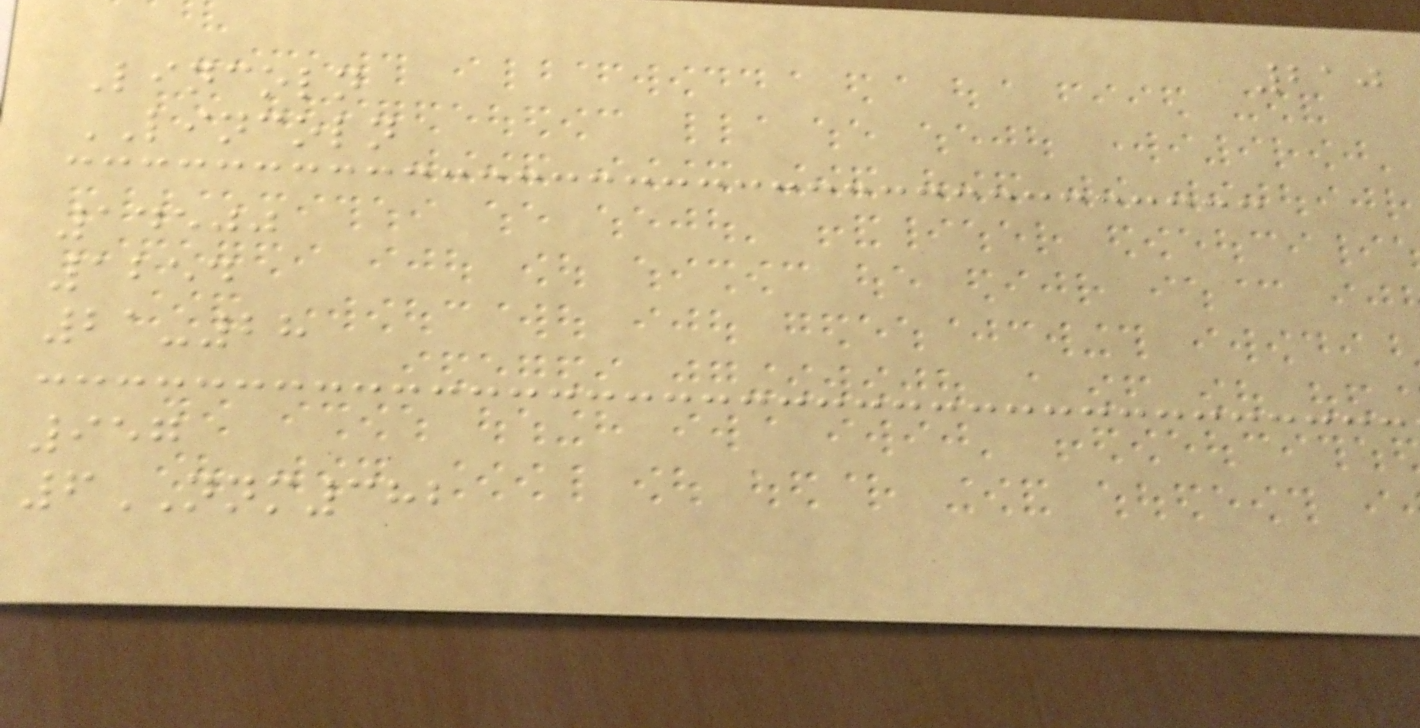210
Lincoln
LINCOLN
14500
1254
21-28
957
6NNM382
